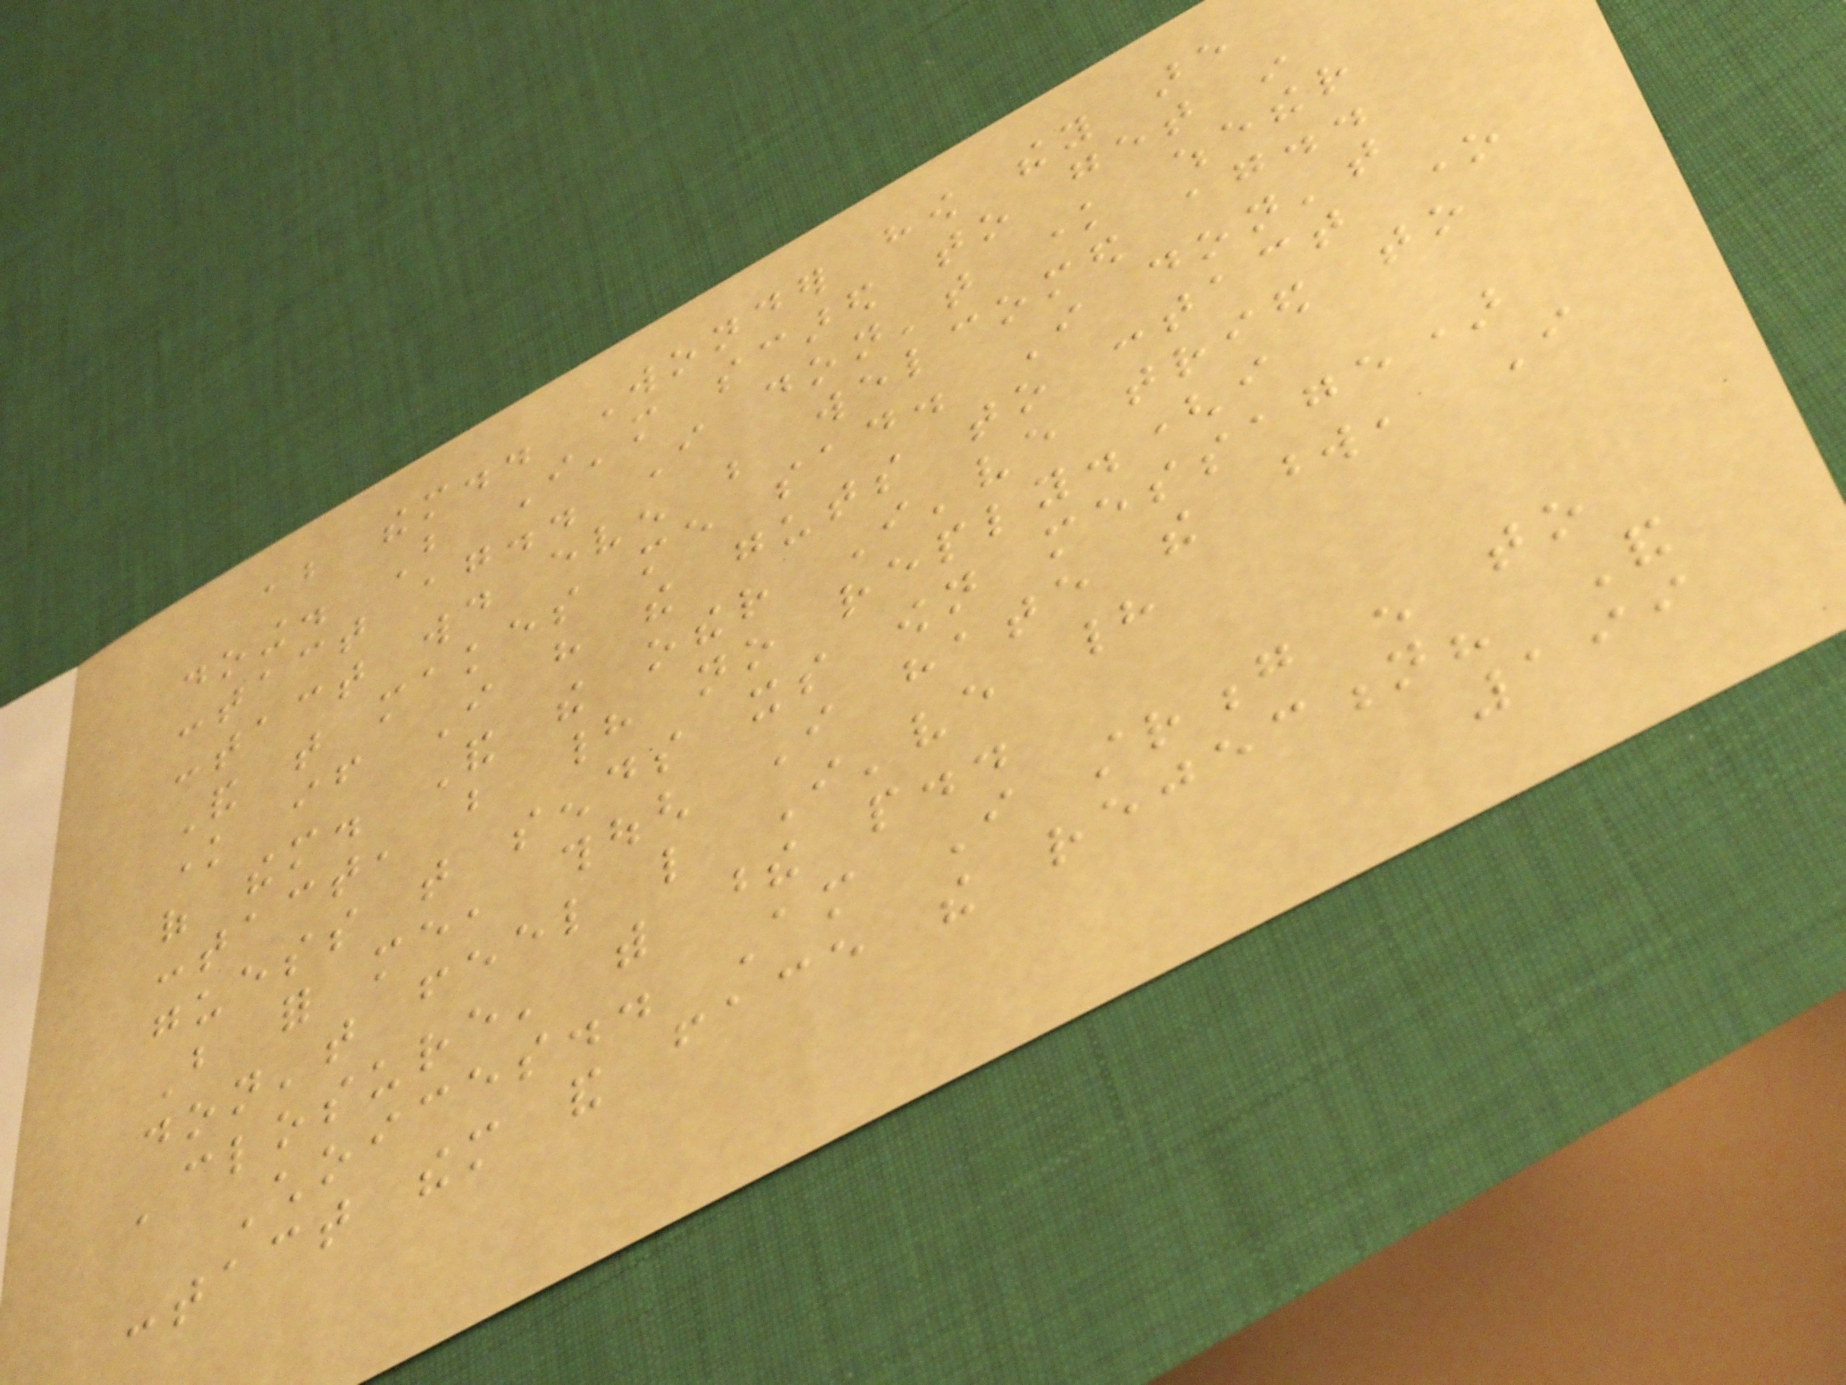about them.. Wonder how they are
doing. But I'm scared to get in
contact again.. I don't know whether
contact would even be welcomed again..
And that makes me sad. I don't
know if I have the guts to contact one
of them. And the other I've tried to
contact, but had no reply.(i
guess that sends its own message)
But for me, though I hate the word, I
don't feel like I've had
'closure' with these people..
Choices.. Am I strong enough to
contact them and face the rejection? And
199
